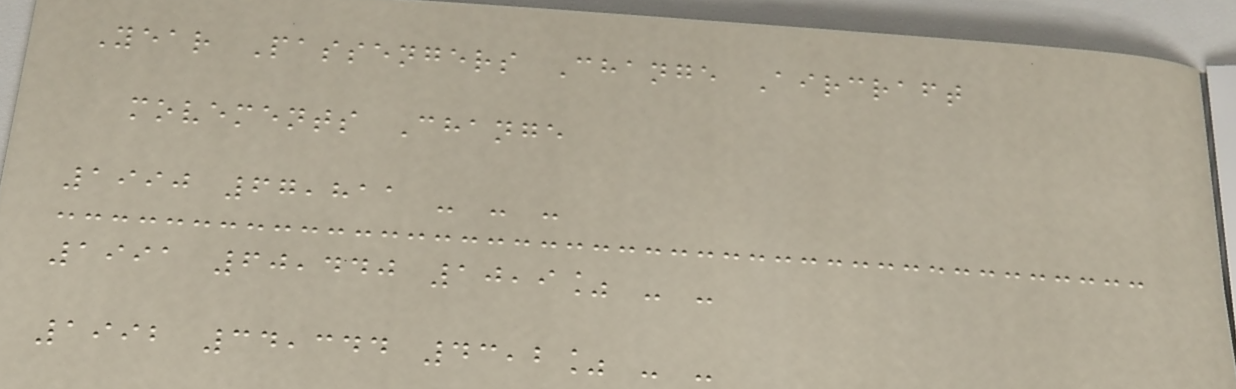Year Passengers Change Aircraft
movements Change
1990 67,811 - - -
1991 60,440 10,9% - -
1992 34,344 43,2% - -
